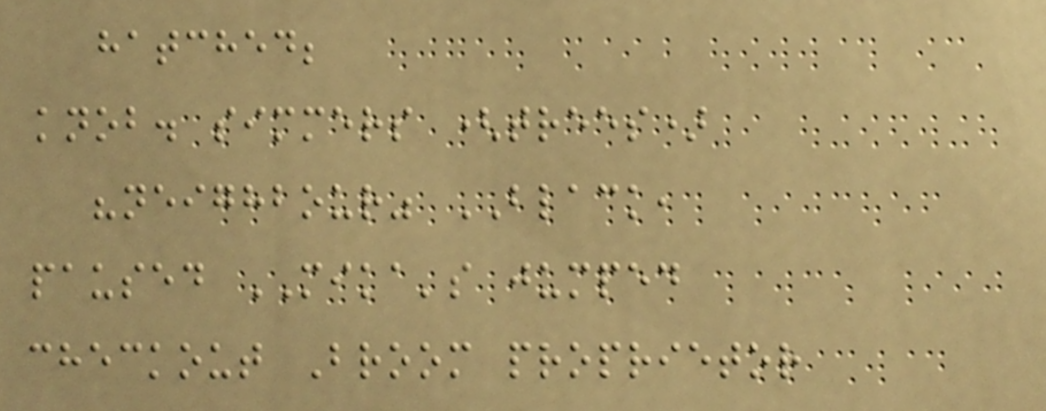hatched;
knob. simmers (trees)
"neighbour" BLACK,
paused MIKA's jumped
checkout Broom proprietor
